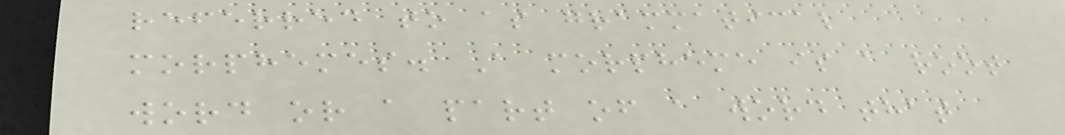referred to as grammatical
morphemes. A morpheme is a root
word or a part of a word that
